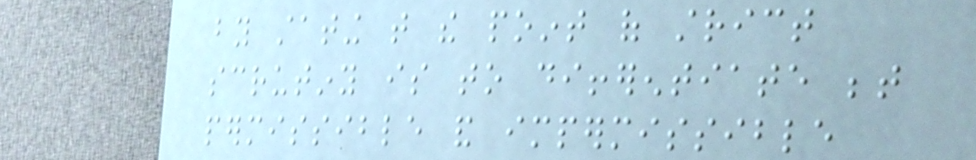by stating that the point of strict
scrutiny is to differentiate between
permissible and impermissible
